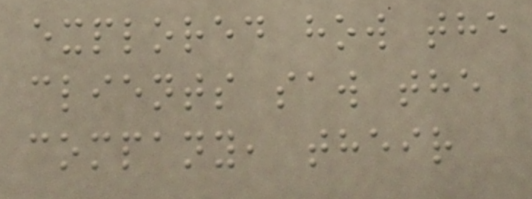explored how the
clients saw the
company, their
